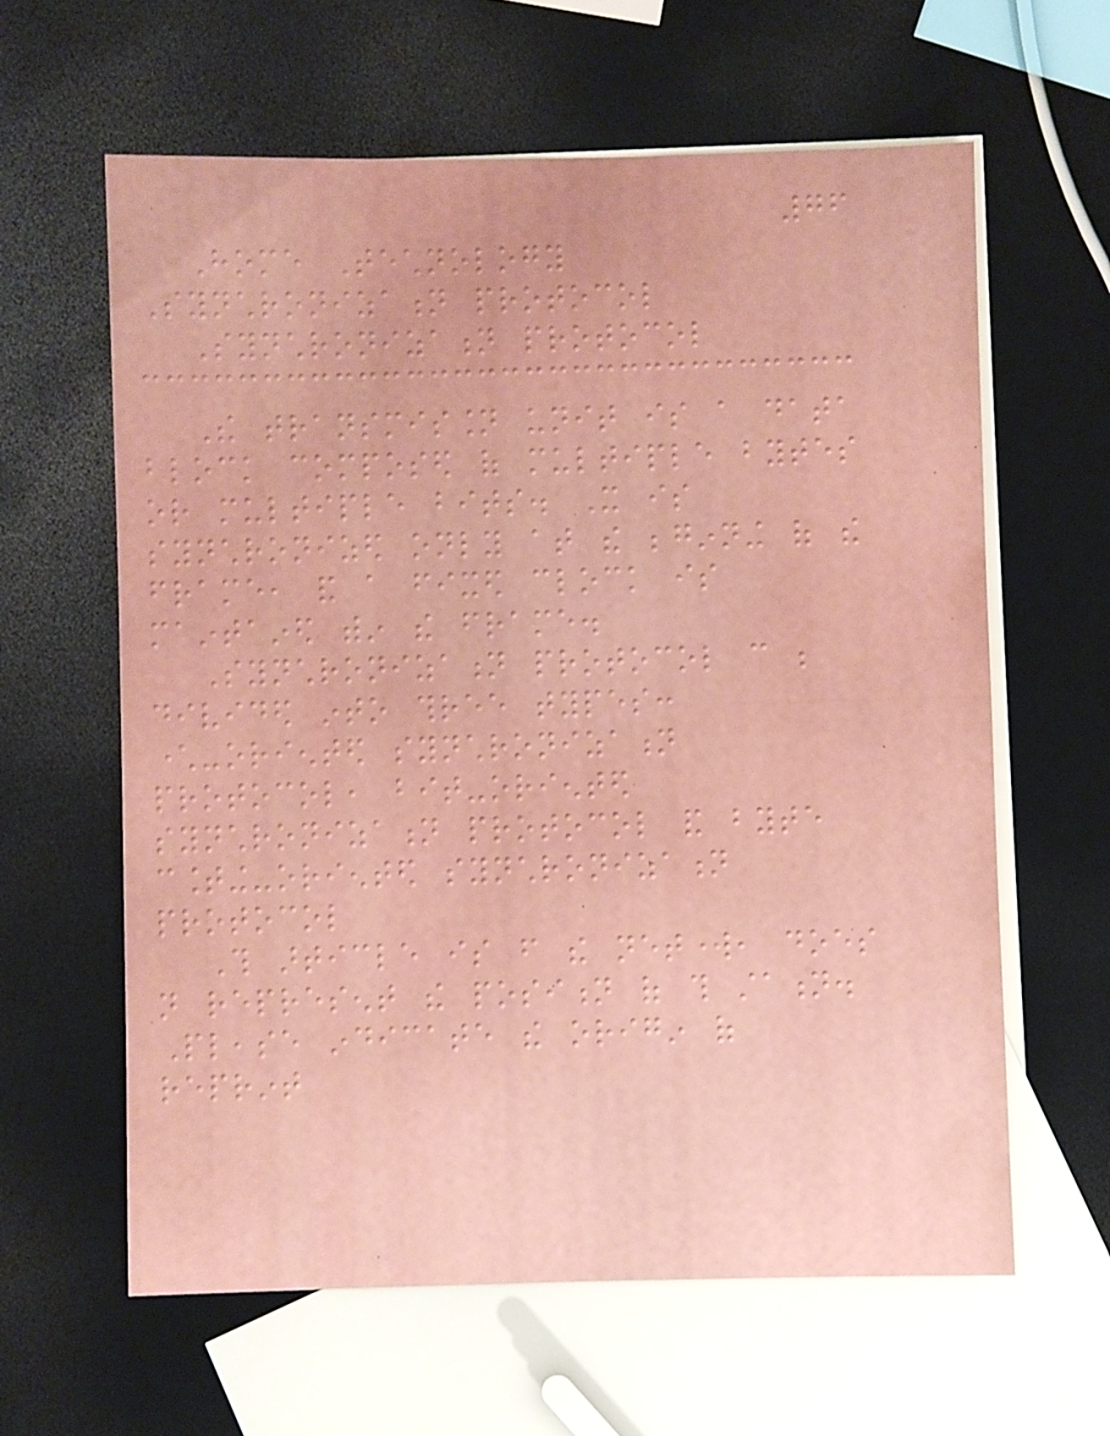76
Home Technology
Synchronization protocol
Synchronization protocol
The transmission unit is a data
block composed of multiple bytes
or multiple bits. It is
synchronized only at the beginning of the
frame, and a fixed clock is
maintained within the frame.
Synchronization protocol can be
divided into three types:
character-oriented synchronization
protocol, bit-oriented
synchronization protocol and byte
counting-oriented synchronization
protocol
This article is from the network, does
not represent the position of this station.
Please indicate the origin of
reprint
